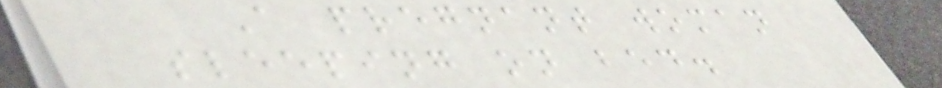A pregnant woman
sleeping on bed.
